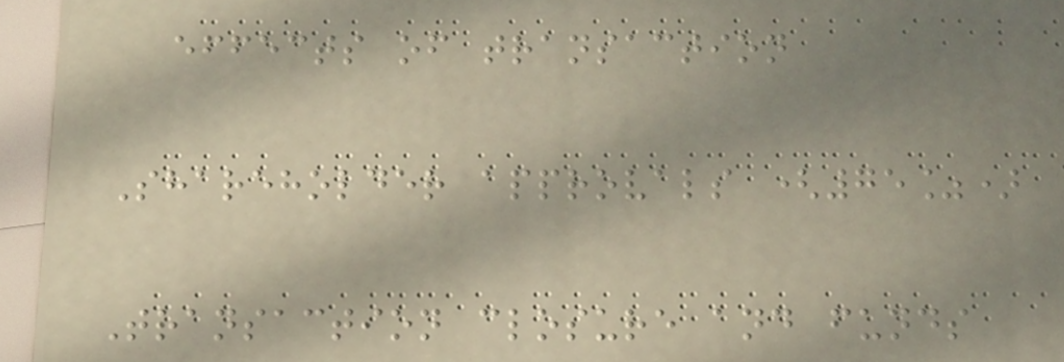effects of transaction
Shareholder approvals (75%)
Transaction closure and funds
